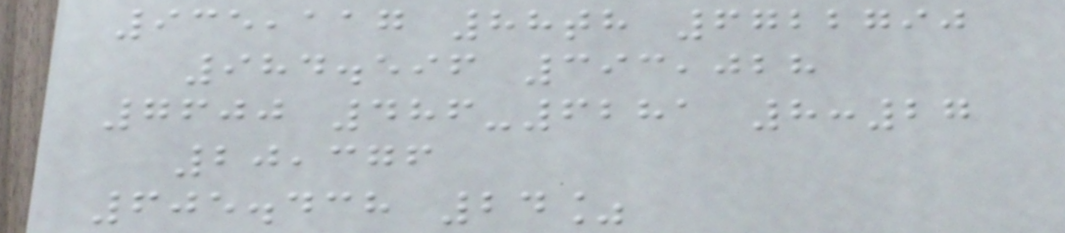935,117 88th 6722790
984.596 393,028
7600 486-6281 8:27
20,376
605.438 24%
